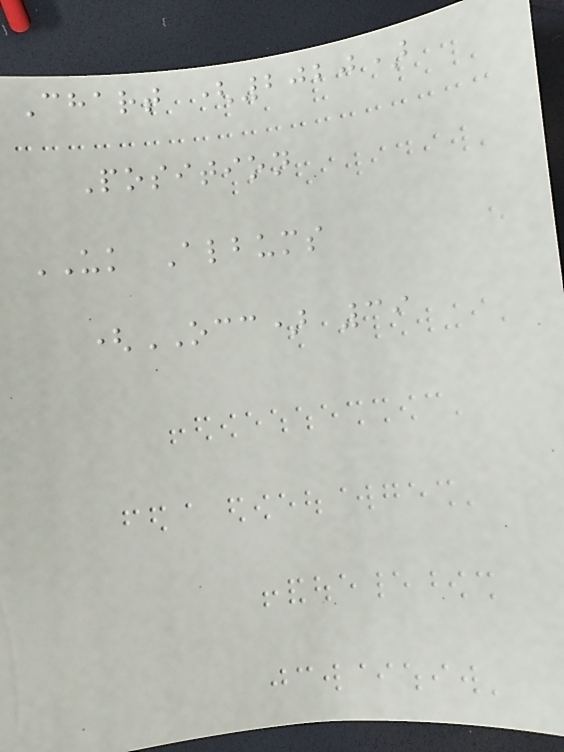Chart (2020)
Position
UK Albums
(OCC) 39
